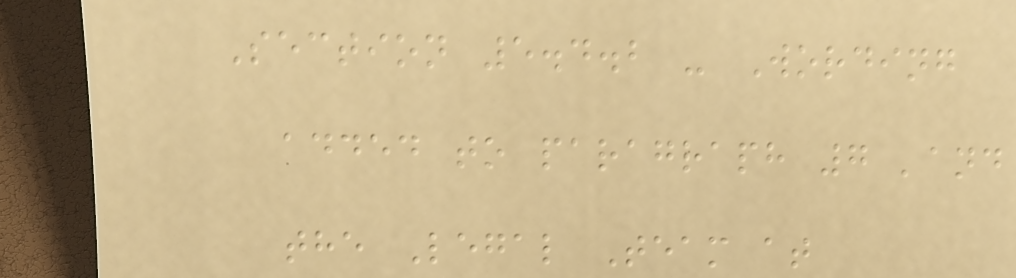Section 5.4.2 - Wording
added to paragraph 7 'and
the Legal Team at
